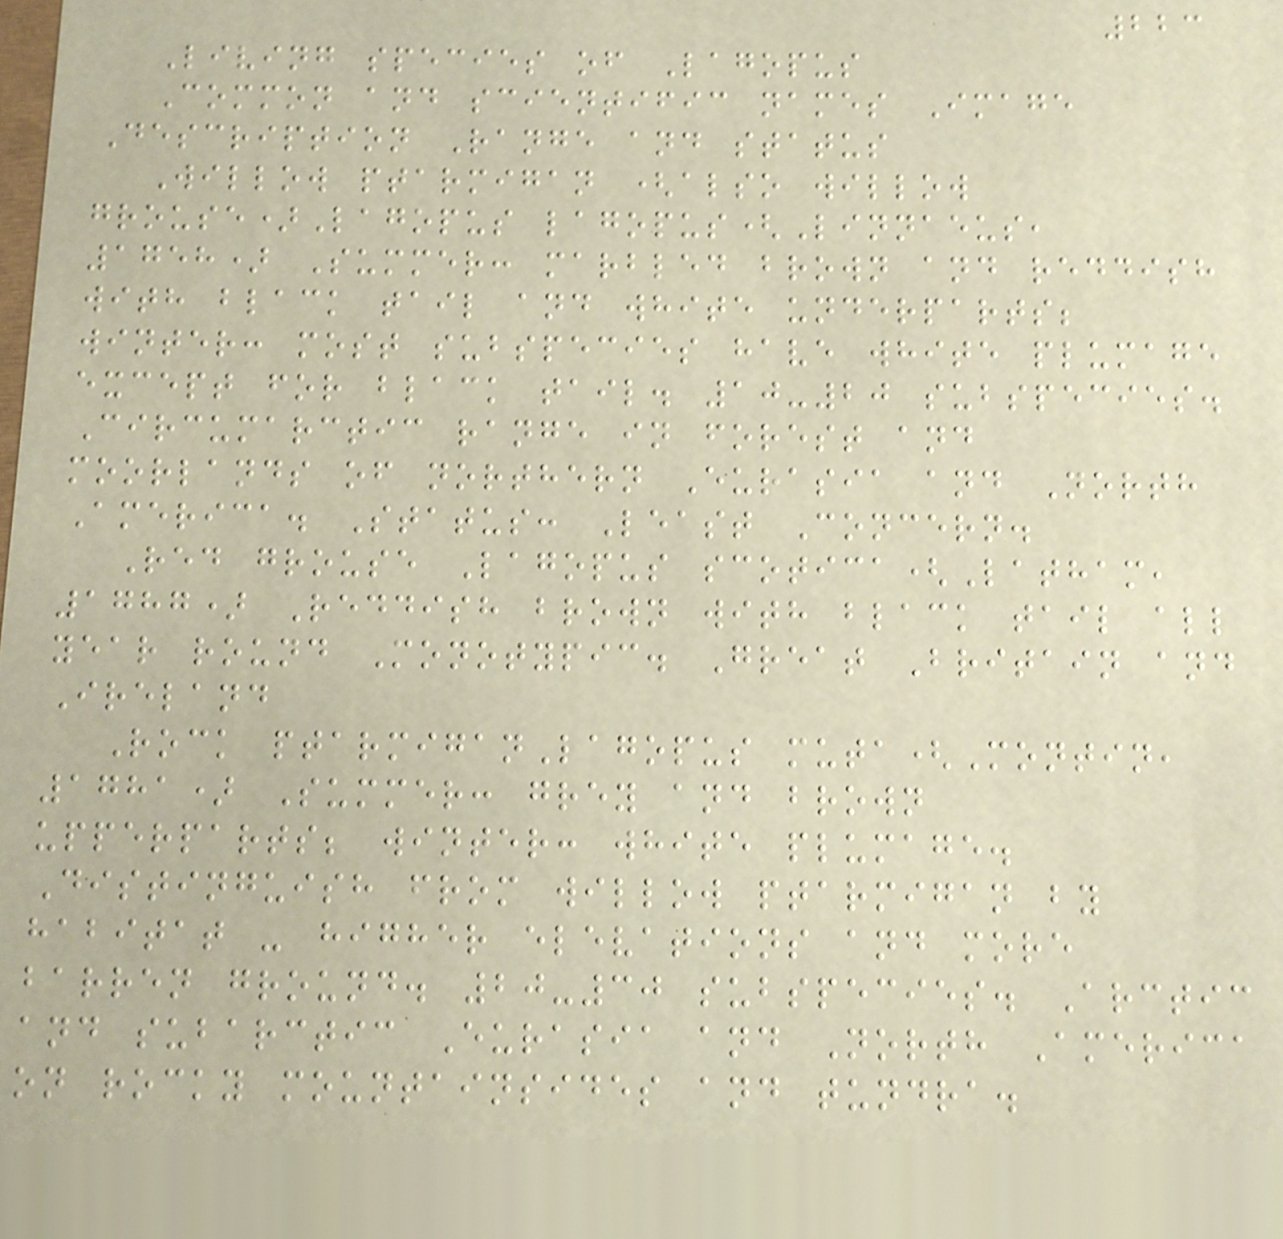223
Living species of Lagopus
Common and scientific names Image
Description Range and status
Willow ptarmigan (also willow
grouse)Lagopus lagopus(Linnaeus,
1758) Summer: marbled brown and reddish
with black tail and white underparts;
winter: most subspecies have white plumage
except for black tail. 10-20 subspecies.
Circumarctic range in forest and
moorlands of northern Eurasia and North
America. Status: Least Concern.
Red grouse Lagopus scotica(Latham,
1787) Reddish brown with black tail all
year round Monotypic. Great Britain and
Ireland
Rock ptarmiganLagopus muta(Montin,
1781) Summer: grey and brown
upperparts; winter: white plumage.
Distinguish from willow ptarmigan by
habitat - higher elevations and more
barren ground. 20-30 subspecies. Arctic
and subarctic Eurasia and North America
on rocky mountainsides and tundra.
